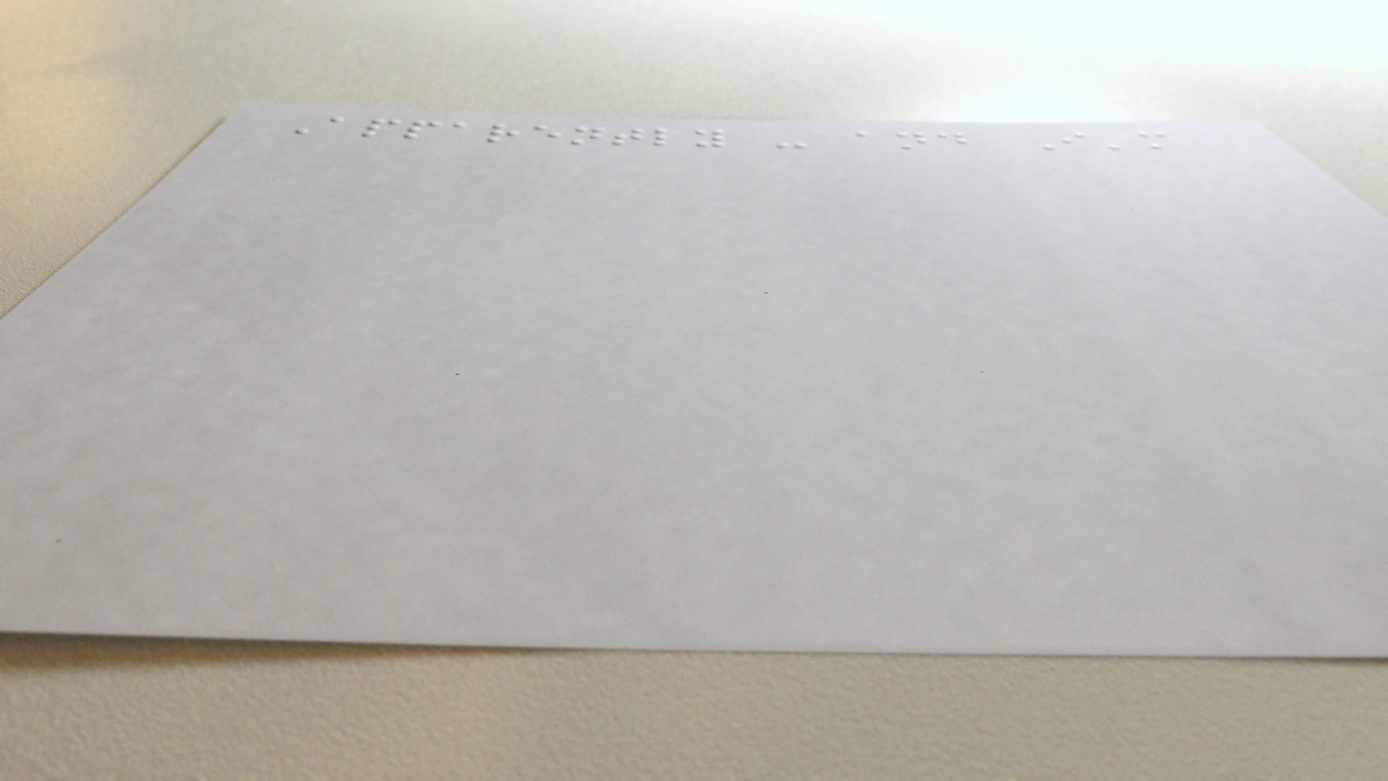Apparently - and I'm
